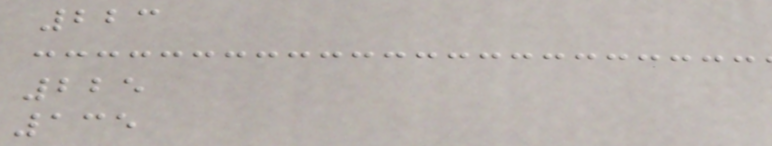223
225
135
